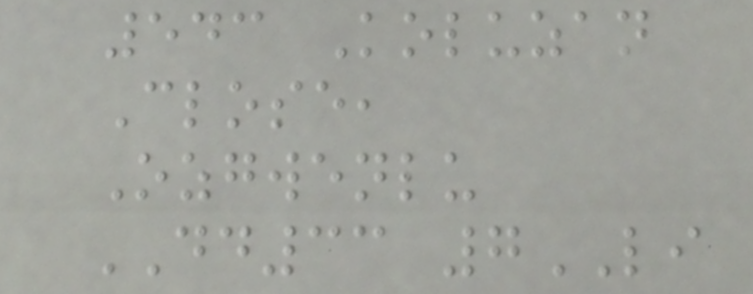543 Koluzan
Close,
Ozgwenlu
DD33 7LI
